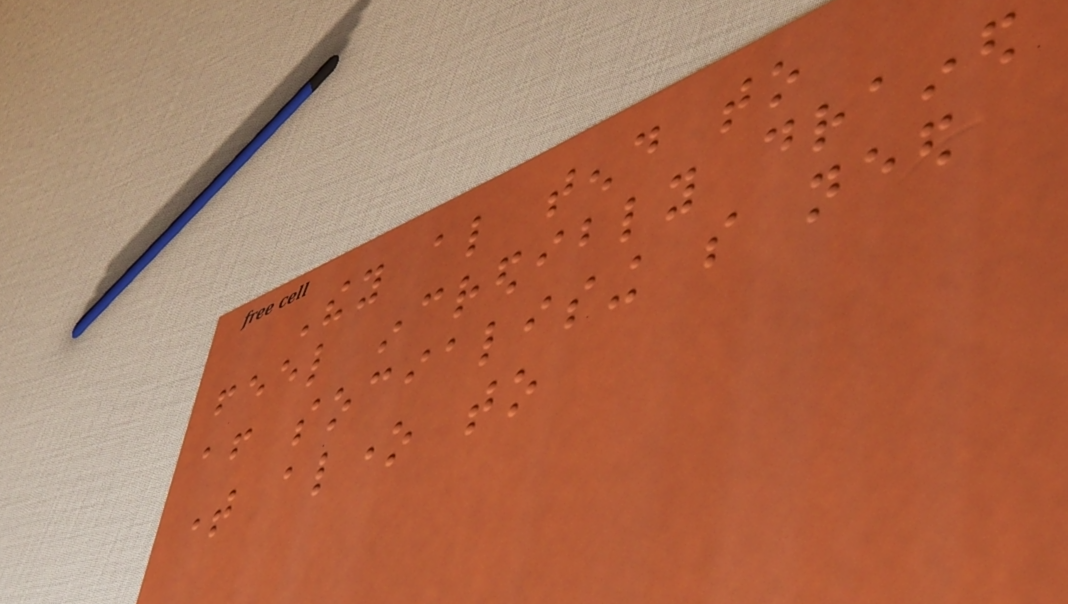They also tend to
feel incredibly drained
after socialising so need
time alone to
